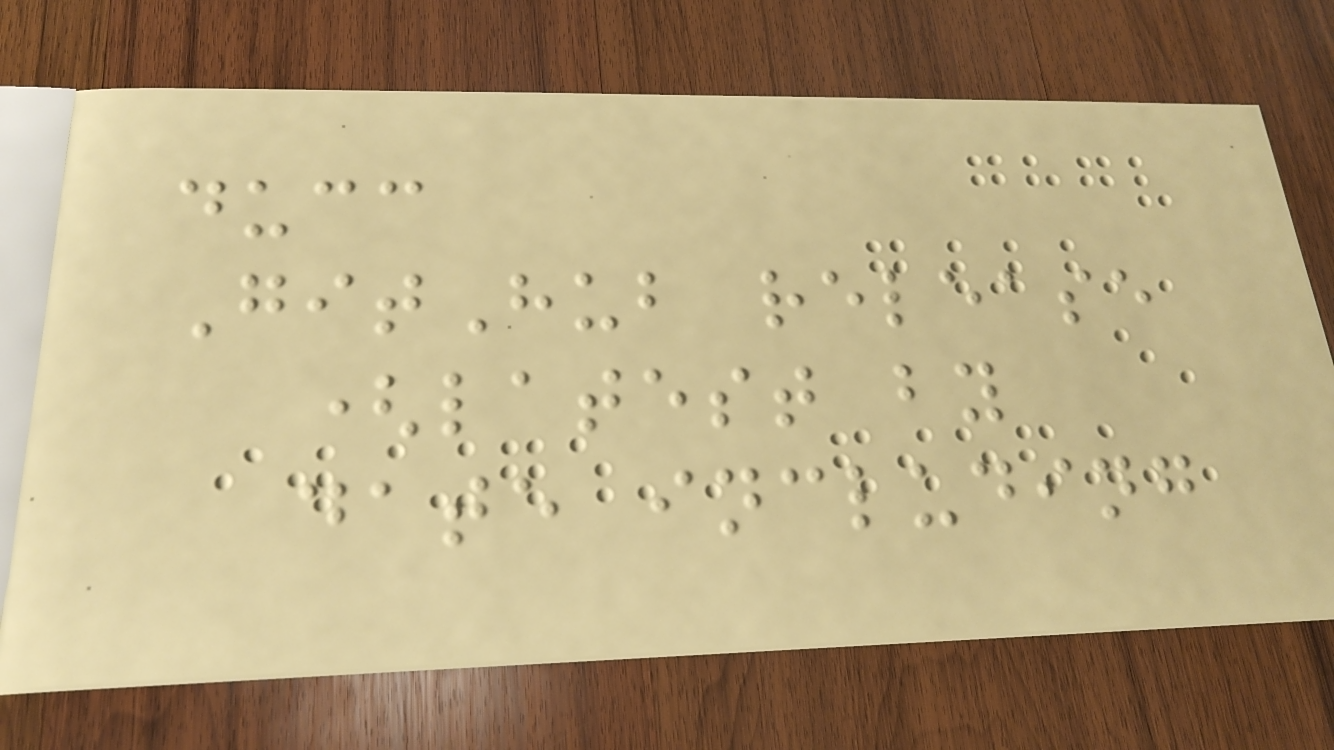ducc
GitHub release
(latest by
date including
